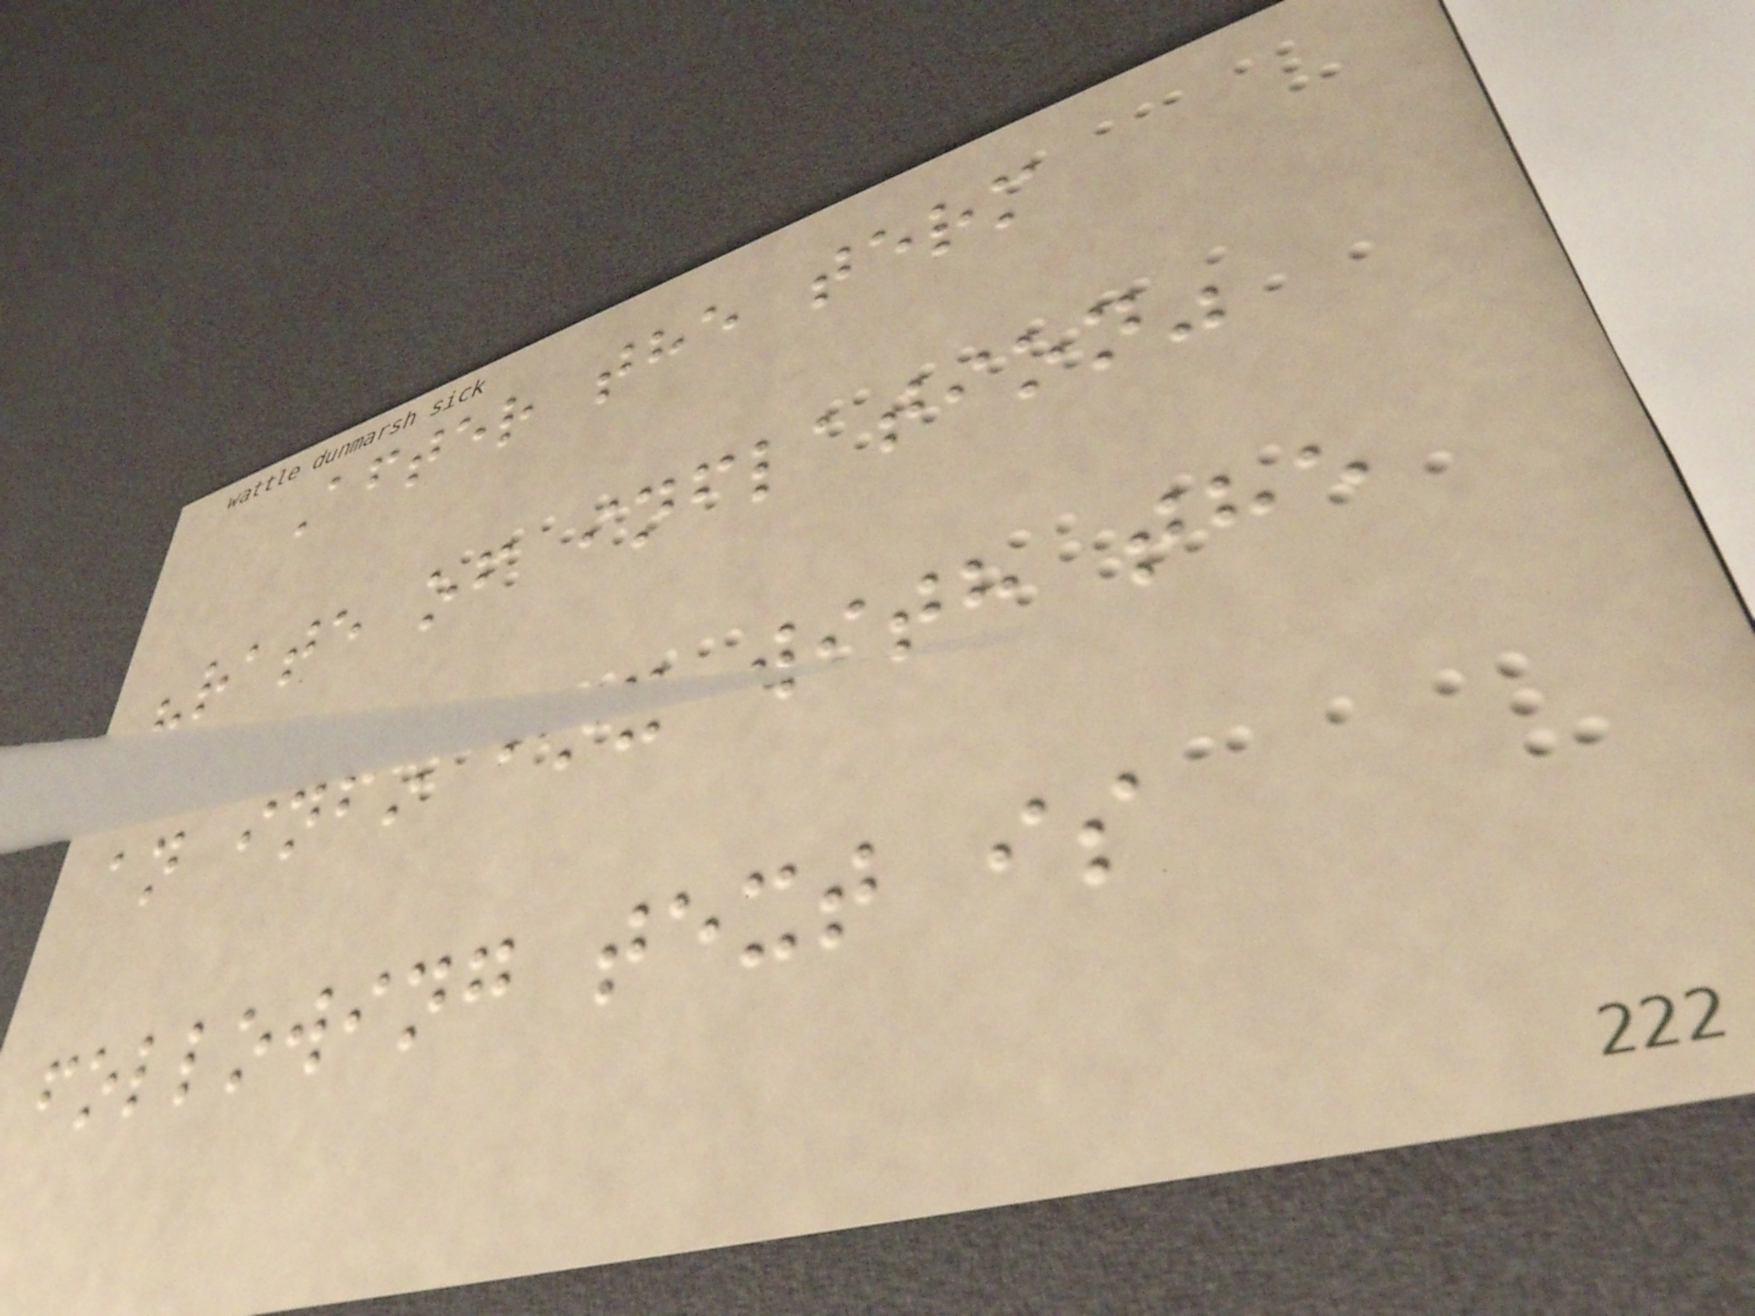After the term
"rate of inflation"
an info box with the
following text is
